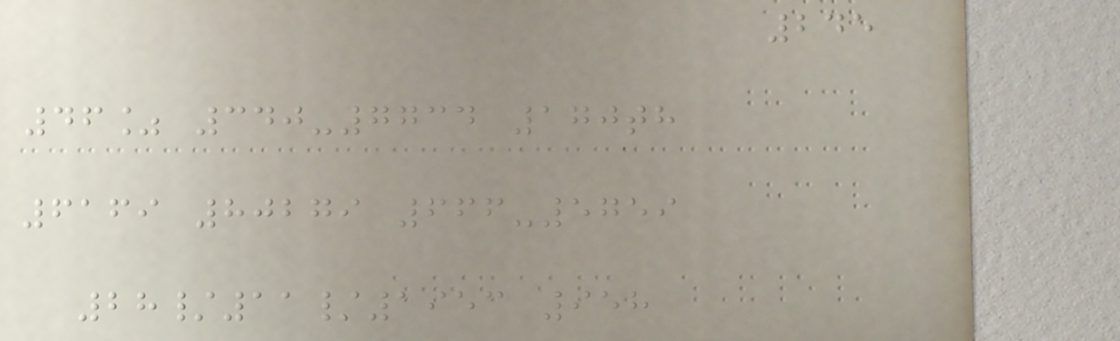245
46% 340-7734 170th
6169 80279 666-5759
28/11/1953 958
